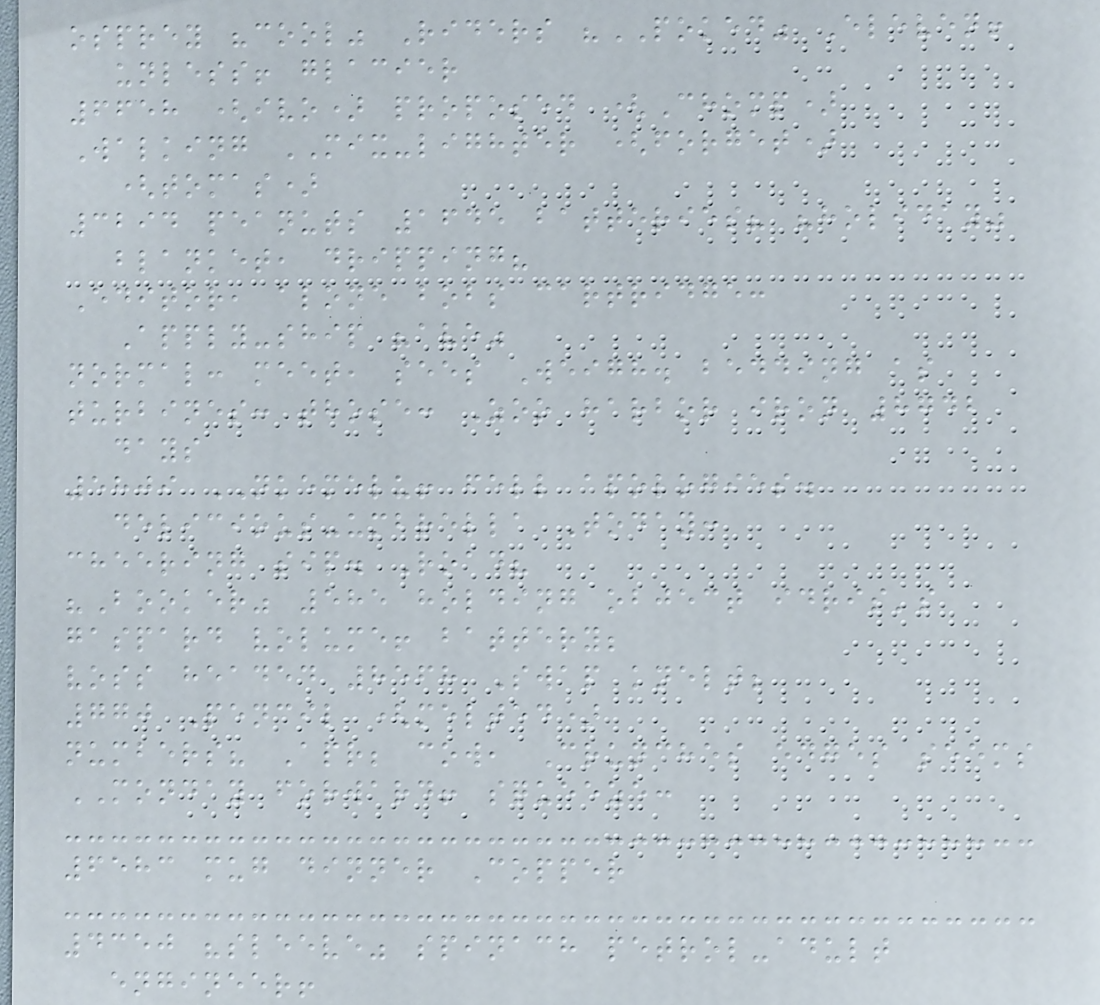osprey "cool" Riders "POKED" Eleven!
unless! glacier
6658 (ivo) proposed (Chomp)
Walking MIX-lighter (forget)
(tomas)
3294 peanuts 1645 batteries? "holiday"
blanket, dripping?
Editor, alone bobs cartridge:
Apply-ship "ave"
normal: meet, sees Weigh. bedding as
turbines: those: Zoo harbor iron 8742
days
5809 NKEMELU! fell apologies.
delicious-umbrella Today:
cheering sip. Road?
"Booker" 585 holding object idris's
gaspard volume! battery;
voss headed 8568 Swap knelt;
770 Pencil (melted)
numbers? Apr; cow, Crunches edges seems
MONDAY forward! squeeze:
6583 mug dinner Copper
4350 "sleeve" spinach petrol-adult
engineer!
